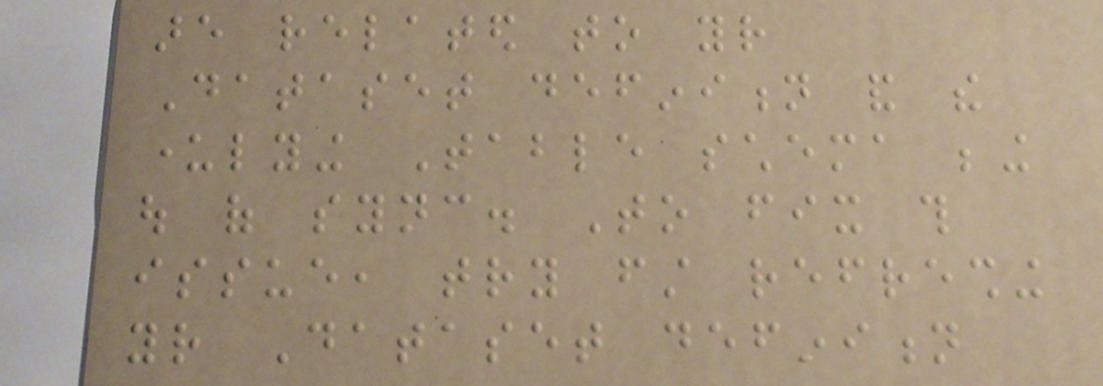are related to your
Dataset definition and the
underlying Table schema being
out of sync. To fix this
issue, try first refreshing
your Dataset definition
